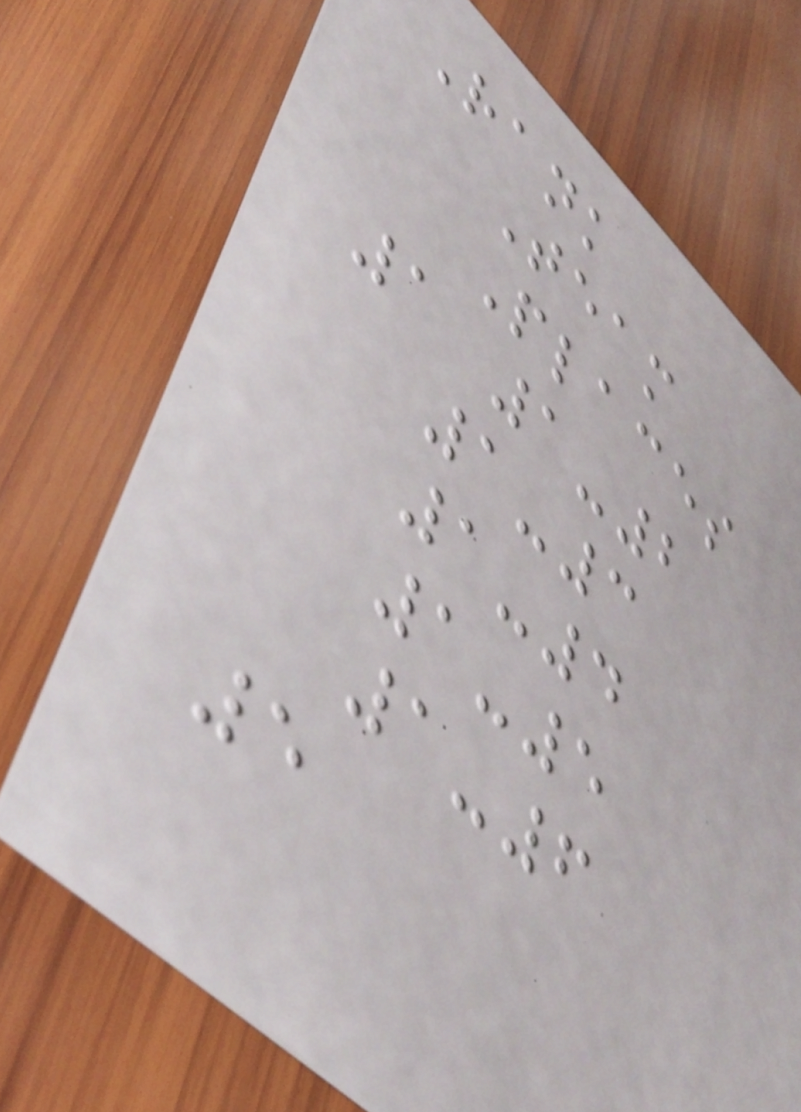Rank
Team
Places
1 1-2
1-3
1-4
1-5
1-6
5
